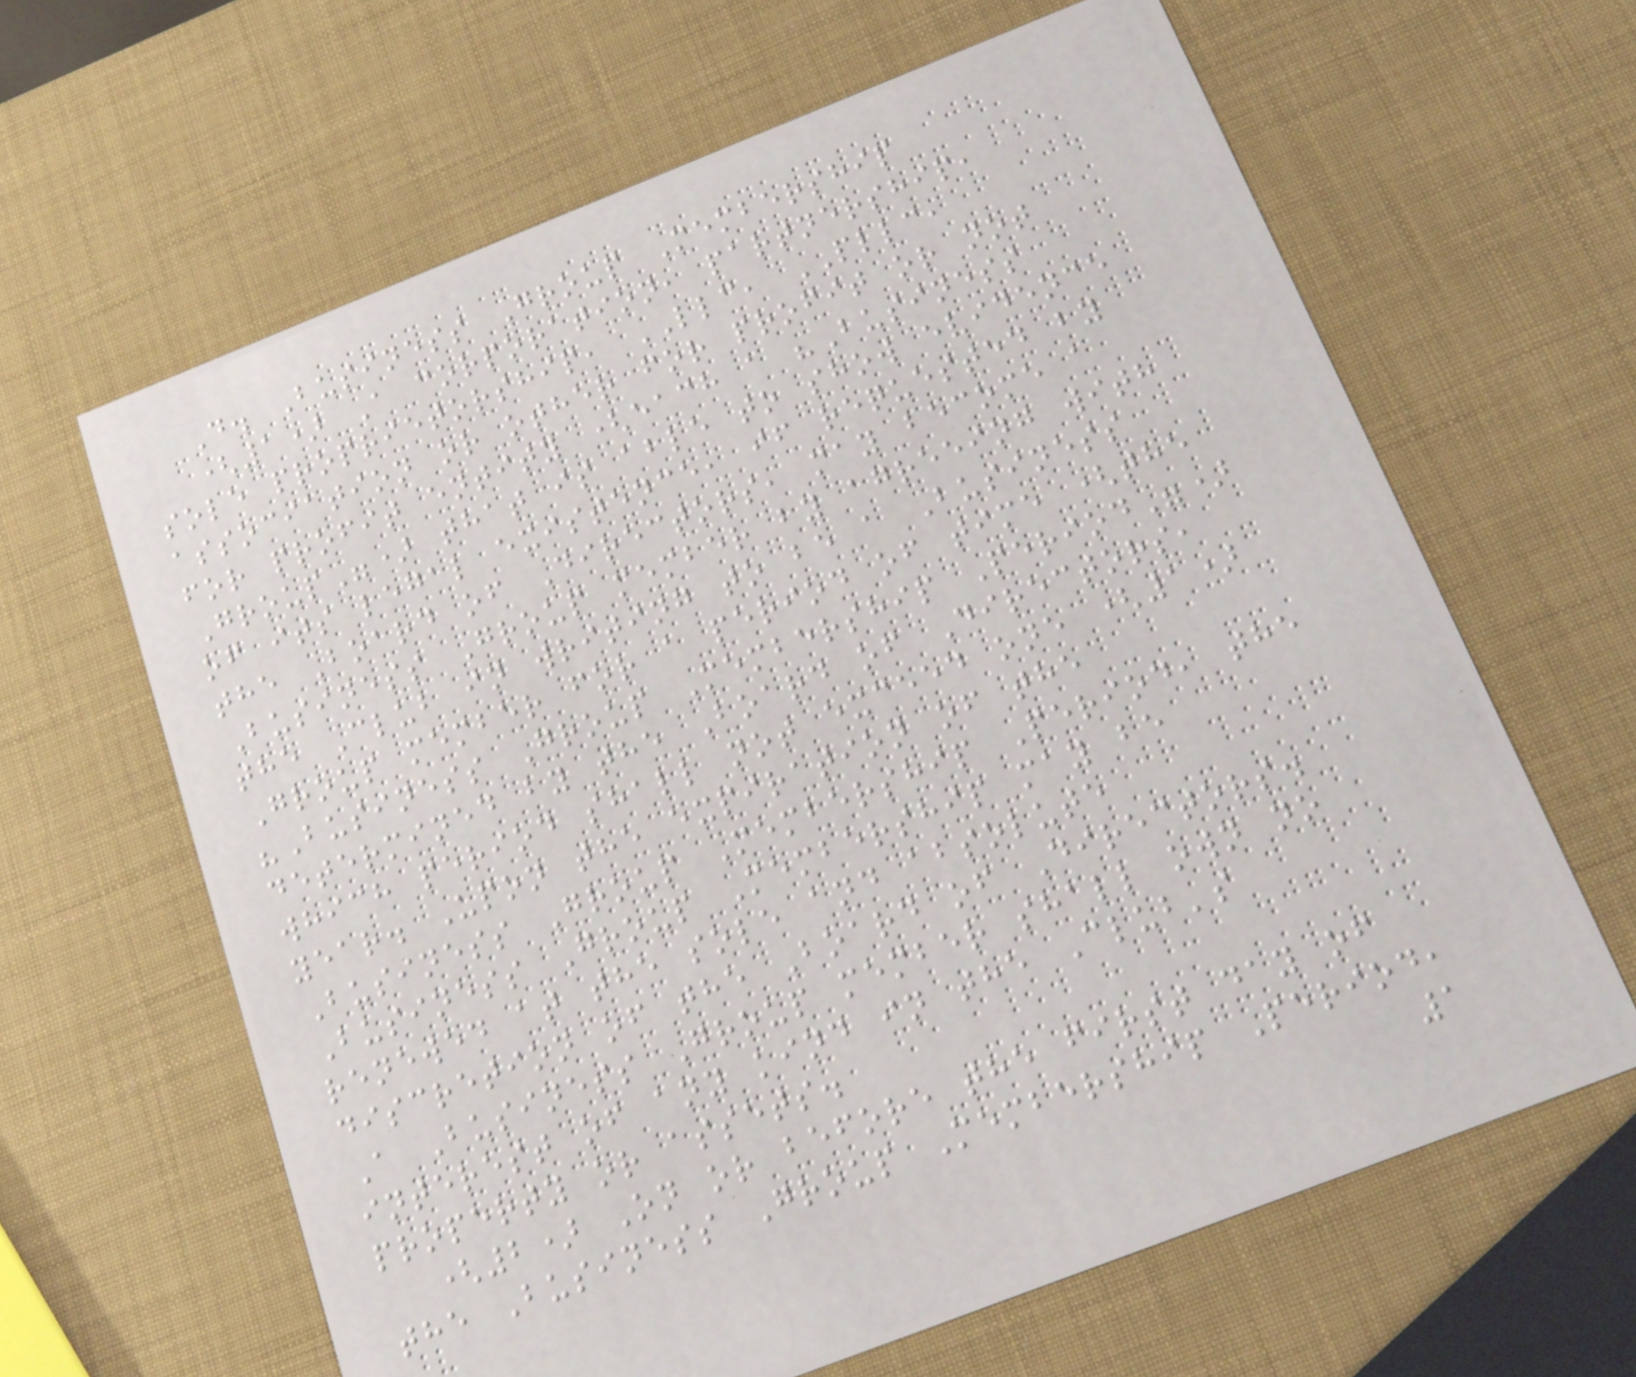D. Business Group Membership
(1) A corporation, partnership,
sole proprietorship, LLC, PLLC,
association or other for profit or not
for profit entity (each a "Business
Group") that is able to show evidence
of its legal existence, if requested by
the Board of Directors, may become a
Business Group member by agreeing with
the Club in writing to be a Business
Group member for a period of time (the
"Business Group Membership Period")
determined by the Board of Directors,
which period shall not exceed one (1)
year. Upon the expiration of the
Business Group Membership Period, the
Business Group Membership may be
renewed at the sole and absolute
discretion of the Board of Directors.
A Business Group member shall own no
interest of any kind in the Club's
property or assets.
(2) On or before the first day of
the Business Group Membership Period,
1
